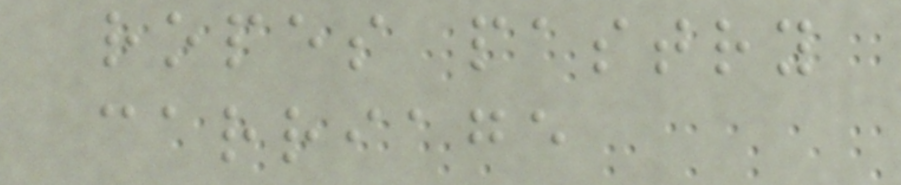ropes pastry
carriage
